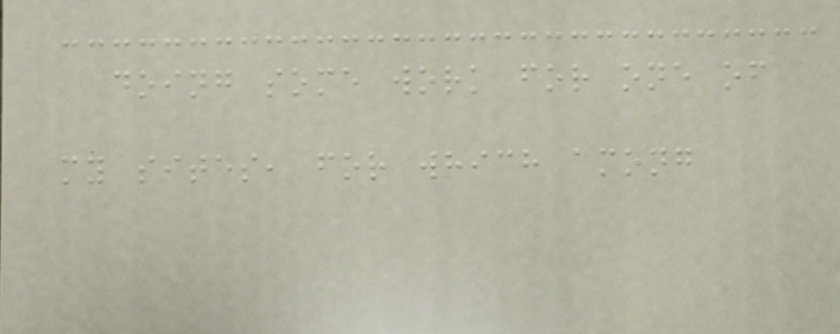doing some work for one of
my sites, for which among
